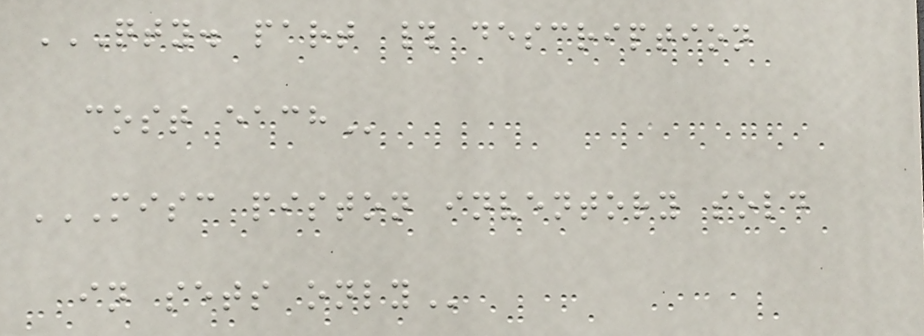QTY. PART # DESCRIPTION
COST EACH
MISC PISTON INVENTORY SOLD
IN SETS ONLY
